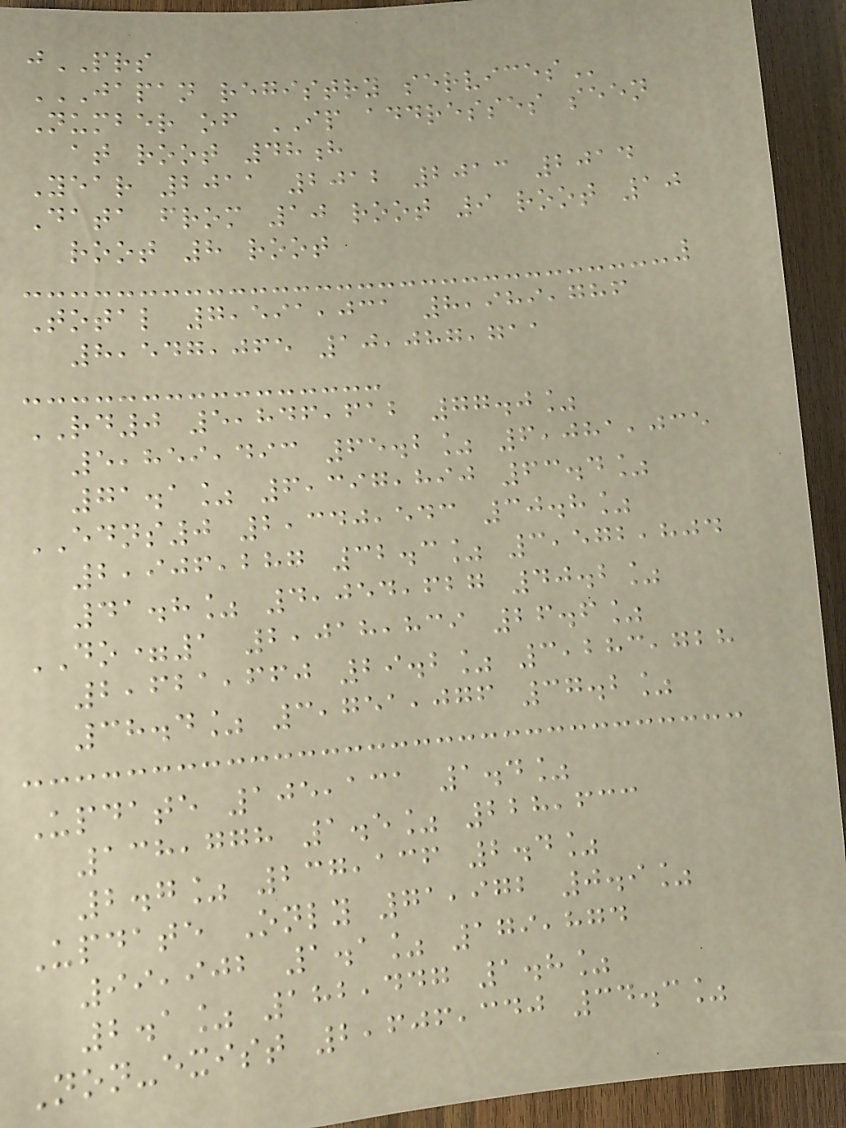jPRS
JAPAN REGISTRY SERVICES
Number of IP addresses seen
at root 48h
Year 2011 2012 2013 2014
Data from 10 root 9 root 10
root 8 root
Total 7,591,031 8,989,786
8,547,065 10,087,711
RD0 5,846,612 77.0%
5,859,493 65.2% 6,081,035
71.1% 6,397,890 63.4%
EDNS0 2,340,543 30.8%
2,906,287 32.3% 3,572,804
41.8% 4,054,627 40.2%
DO=1 2,018,839 26.6%
2,621,660 29.2% 3,283,728
38.4% 3,751,076 37.2%
Update 105,131 1.4%
138,778 1.5% 228,633
2.7% 237,136 2.4%
Update Only 71,972 0.9%
99,902 1.1% 179,874
2.1% 182,447 1.8%
Non-exist 2,606,340 34.3%
